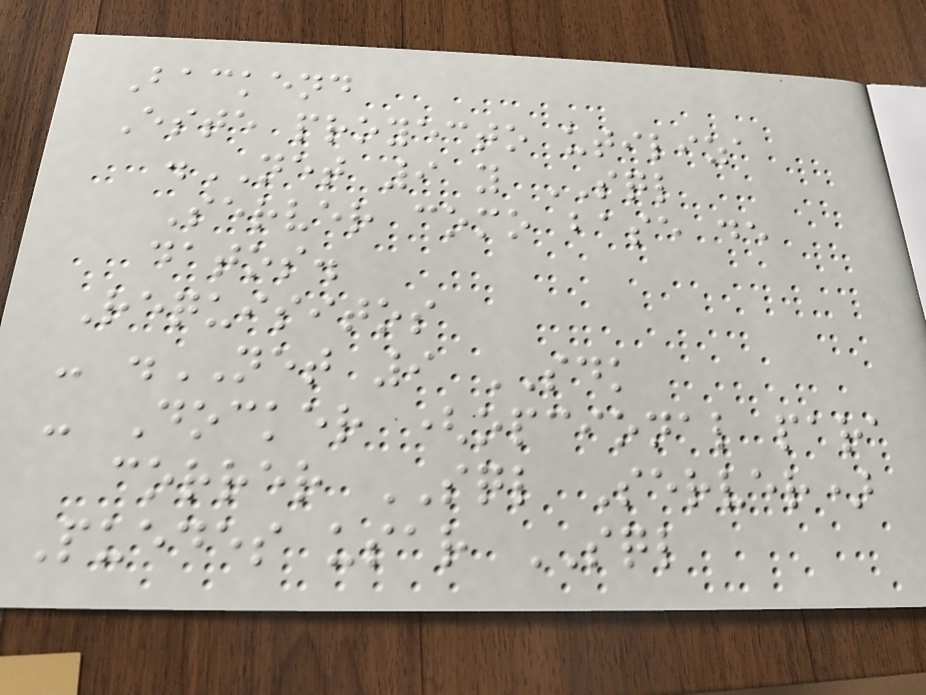Backend
Este proyecto utiliza
.NET 9 y SQL
Server como base de
datos.
Requisitos
- .NET 9 SDK
- Docker (opcional para
correr SQL Server)
Puedes usar SQL
